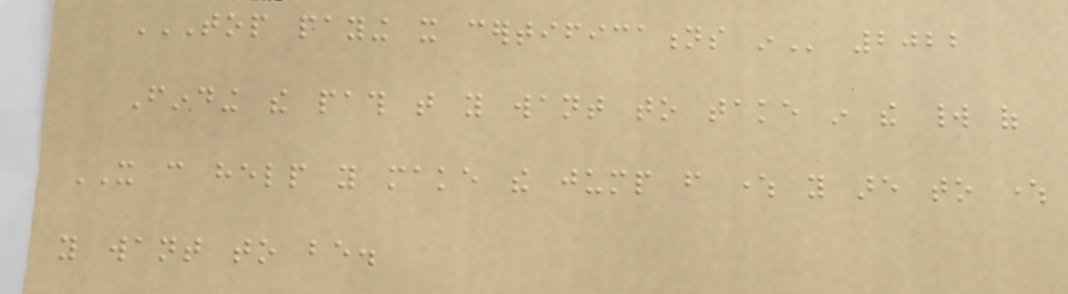TOP PAYING IT CERTIFICATIONS IN 2022
Finding the path that you want to take in the world of
IT can help you make the jump from where you are to where
you want to be.
